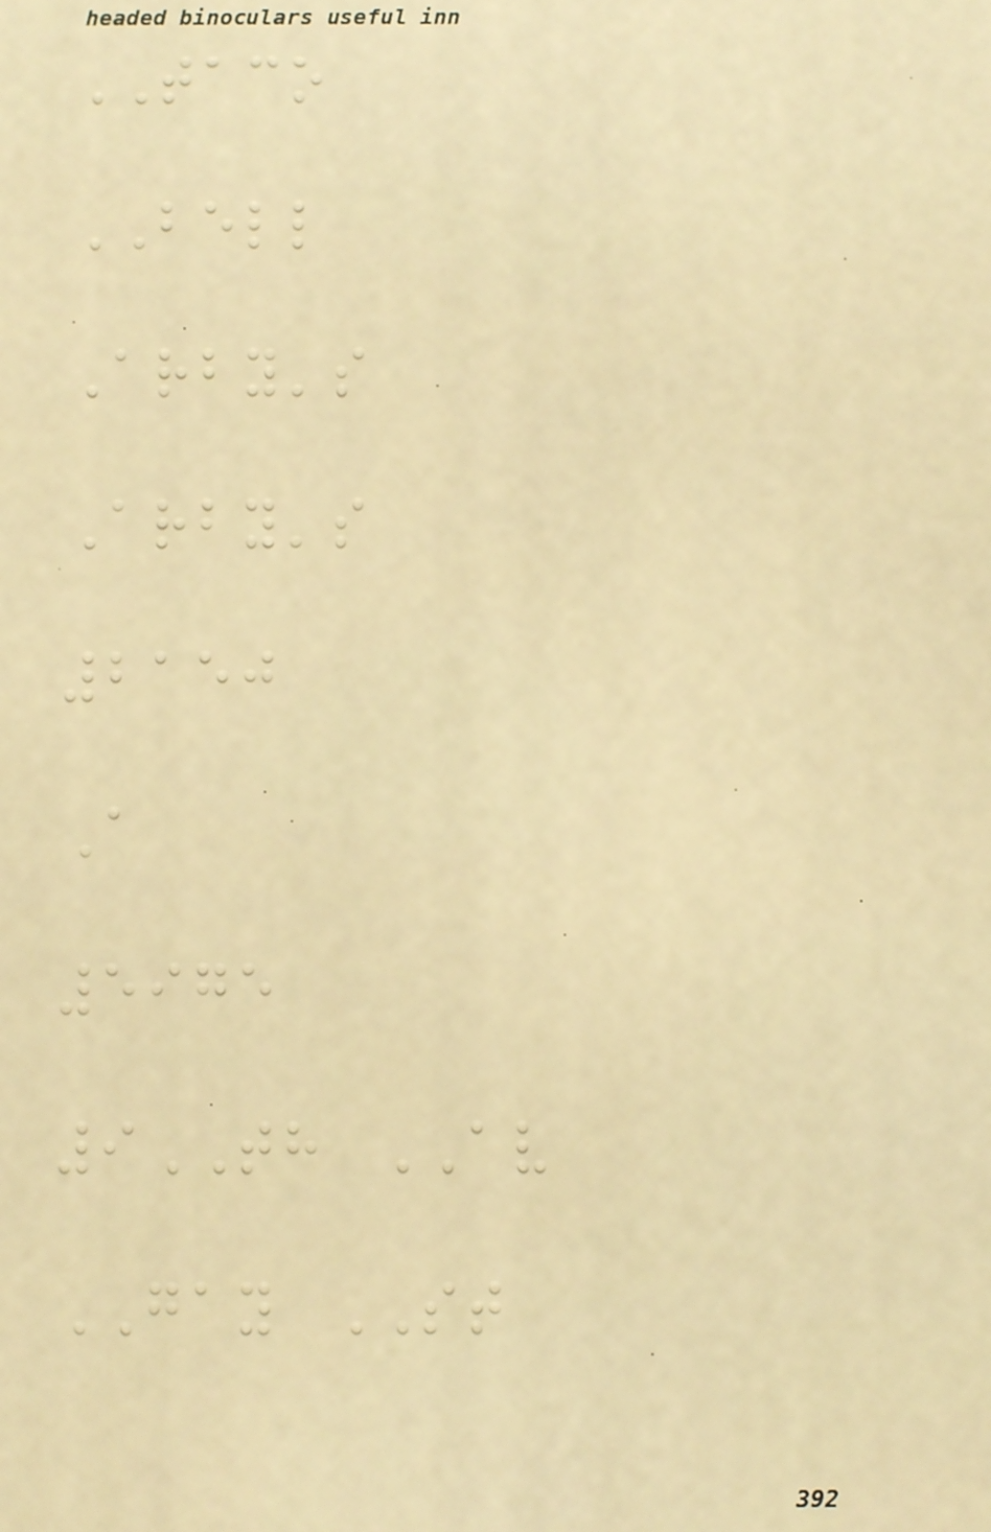TACO
BELL
Arby's
Arby's
2150
A
5975
9TH AV
GAY ST
